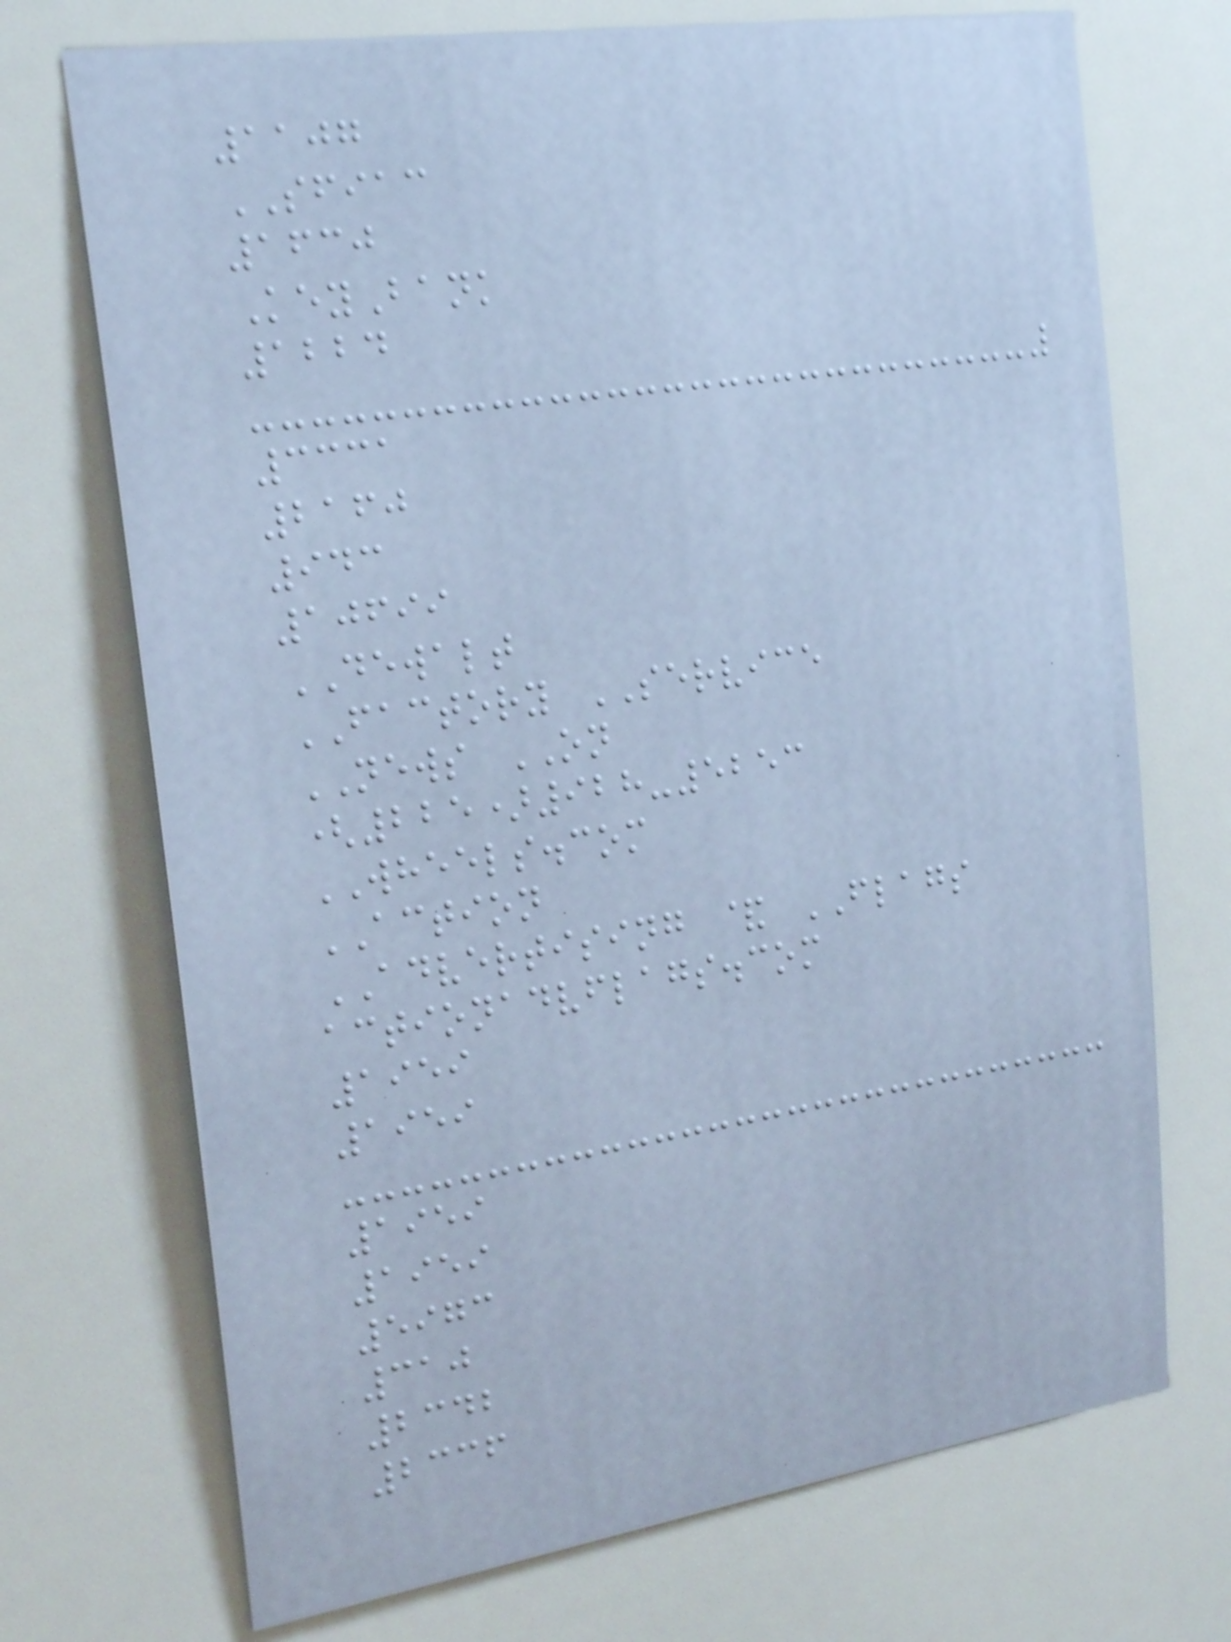1107
SFIAC
1630
KeyBank
1224
3331
2160
943
10699
DEWALT
FACTORY SERVICE
NEWS ON
(225)928-5253
WHEELS.com
ACTION
ADVERTISING & FLAGS
actionadvflags.com
1959
1959
1959
1959
5973
310
2342
2336
